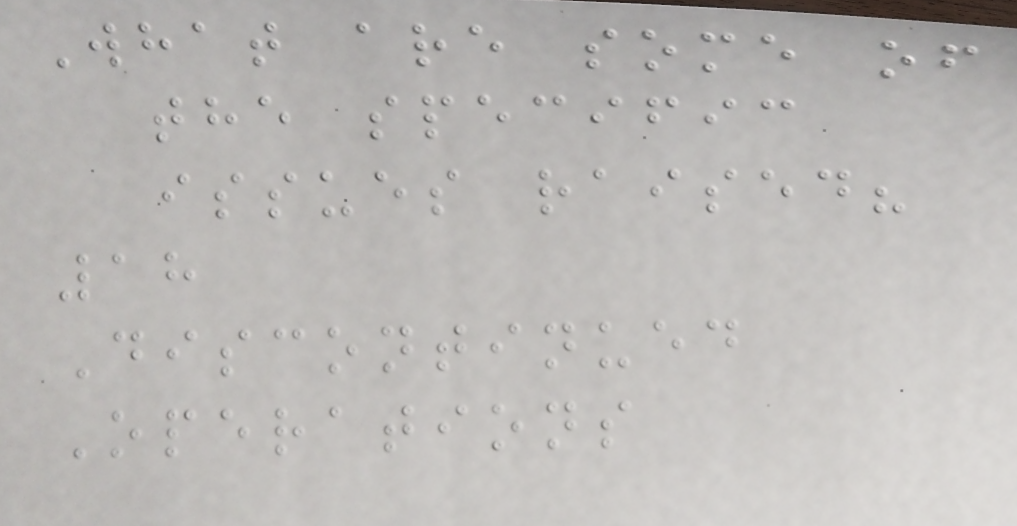What are some of
the specific
issues raised?
18
Discontinued
Operations
